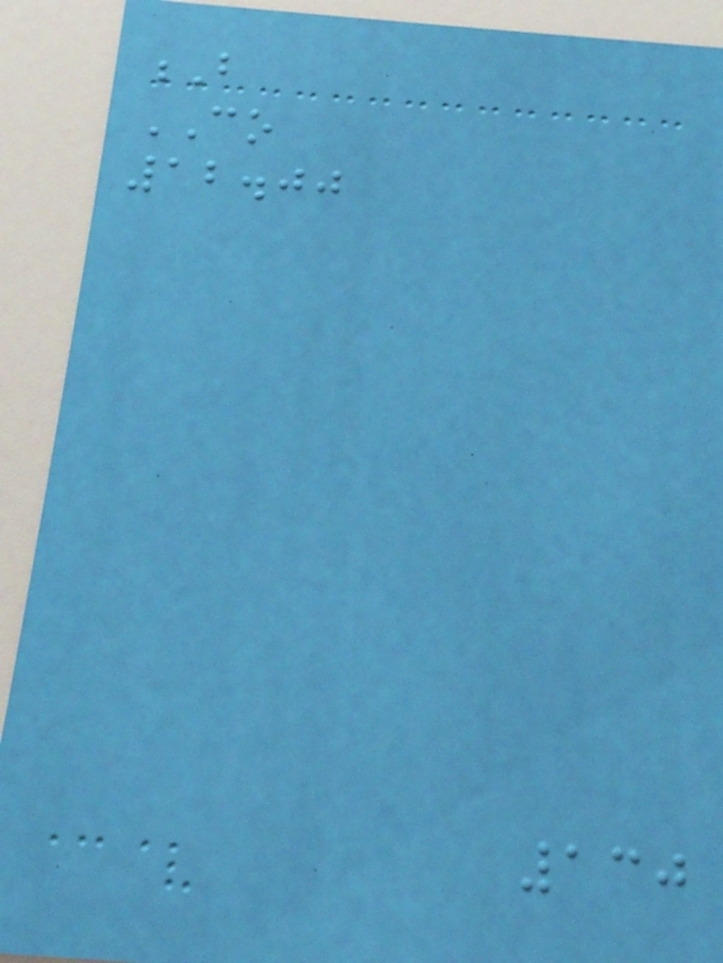B
CO
12.00
130
